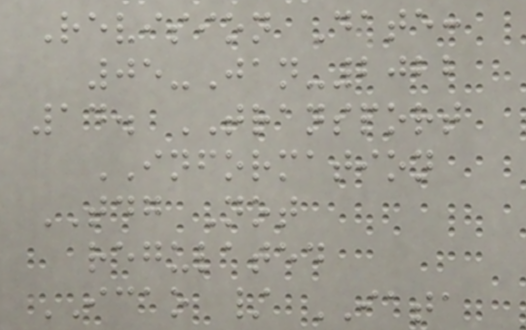Revision Date:
05-Jan-2022
14. TRANSPORT
INFORMATION
TDG Not
regulated
ICAO / IATA
